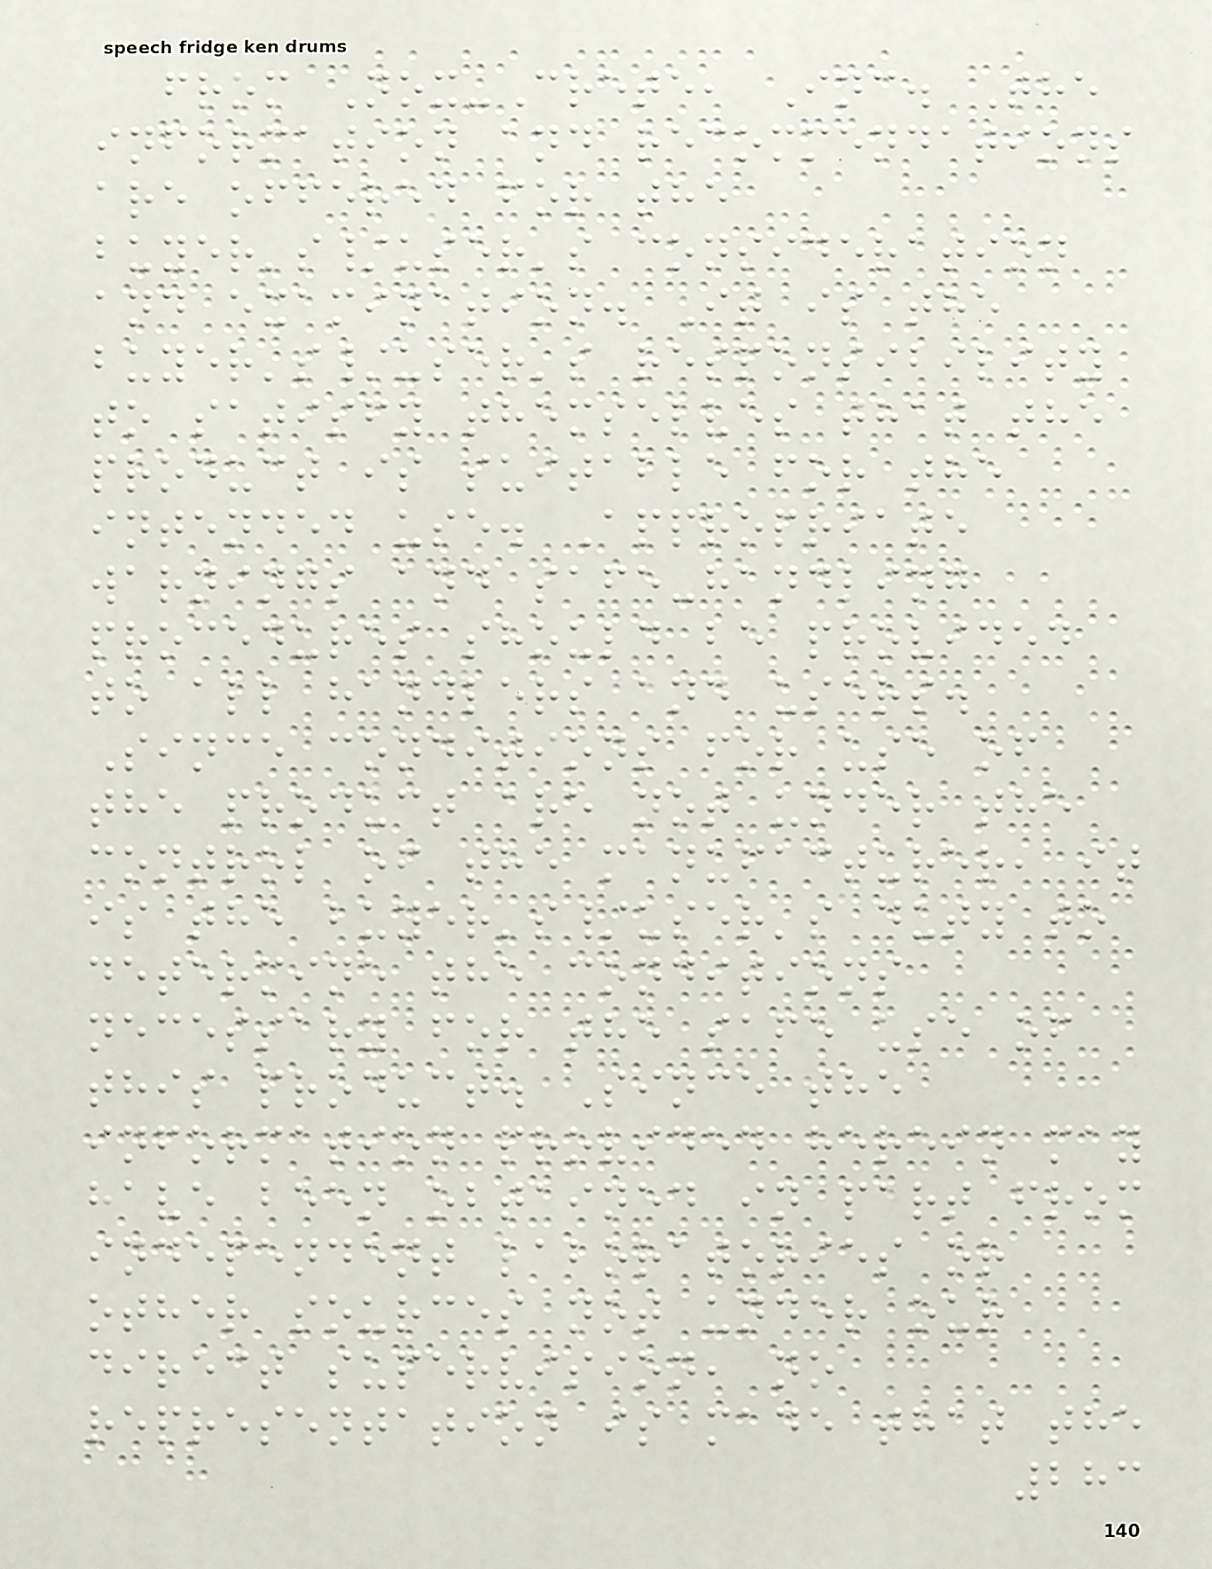from Nox-Crete, Inc. The
information and recommendations
are offered for the
buyer's/user's consideration
and examination. It is the
buyer's/user's responsibility
to satisfy themselves that the
product is suitable for the
intended use. Appropriate
warnings and safe-handling
procedures should be provided
to all handlers and users.
Since conditions for use of
the product are not under the
control of the manufacturer, it
is the buyer's/user's duty to
determine the conditions
necessary for the safe use of
this product. Since the
information provided herein may
have been obtained in part from
independent laboratories or
other sources not under our
direct supervision, no
representation is made that the
283
